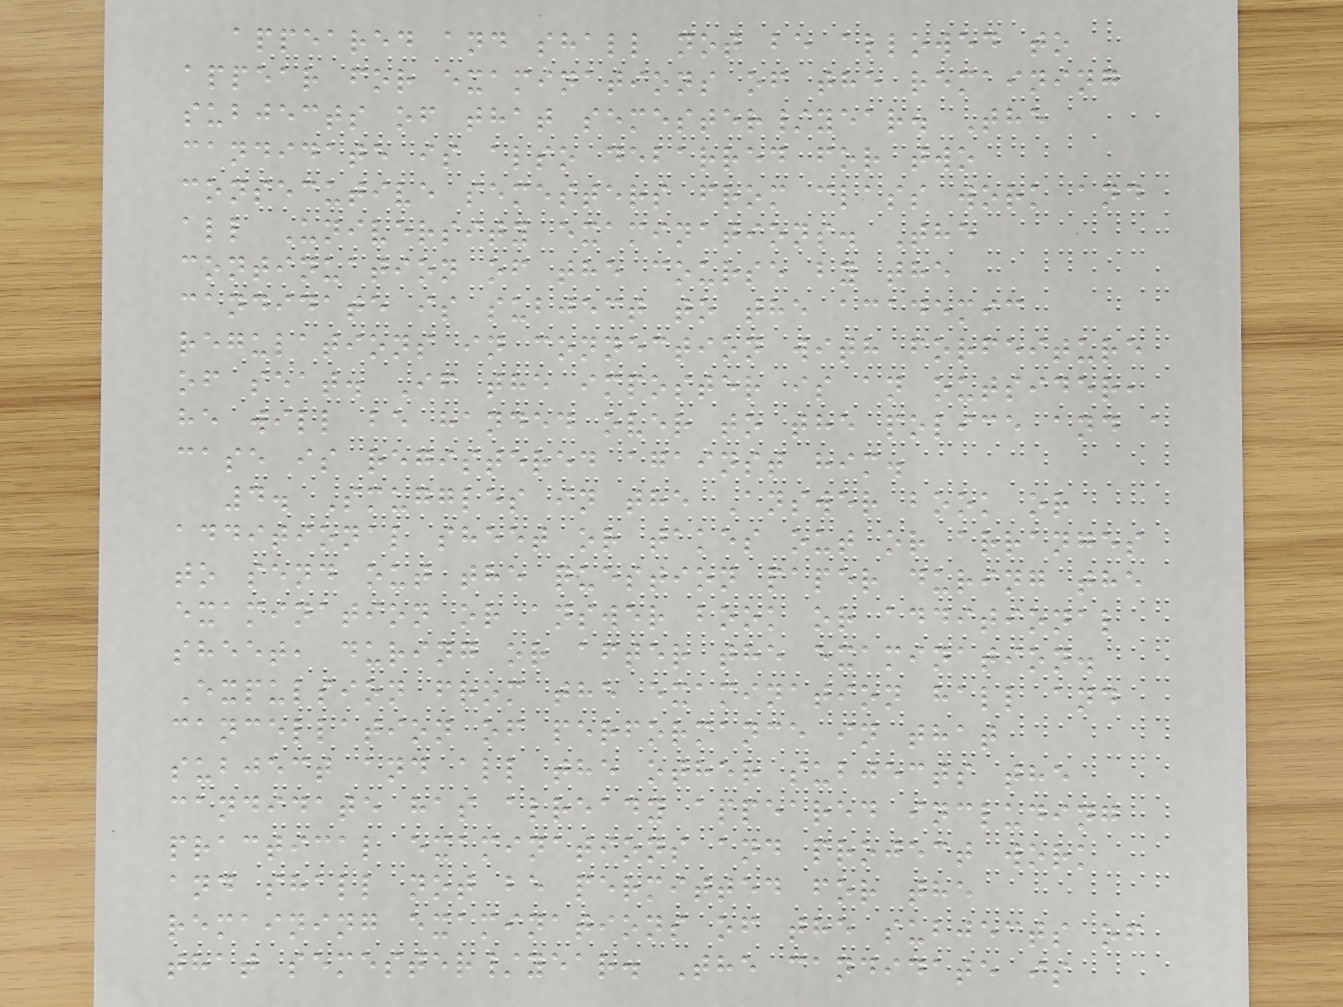appeared and shall not be allowed to
appear for examinations of the remaining
subjects of that semester/year. The
candidate is also debarred for two
consecutive semesters from class work and
all University examinations. The
continuation of the course by the
candidate is subject to the academic
regulations in connection with forfeiture
of seat. If the imposter is an outsider,
he will be handed over to the police and a
case is registered against him.
4. Smuggles in the Answer book or
additional sheet or takes out or arranges
to send out the question paper during the
examination or answer book or additional
sheet, during or after the examination.
Expulsion from the examination hall and
cancellation of performance in that
subject and all the other subjects the
candidate has already appeared including
practical examinations and project work
and shall not be permitted for the
remaining examinations of the subjects of
that semester/year. The candidate is
